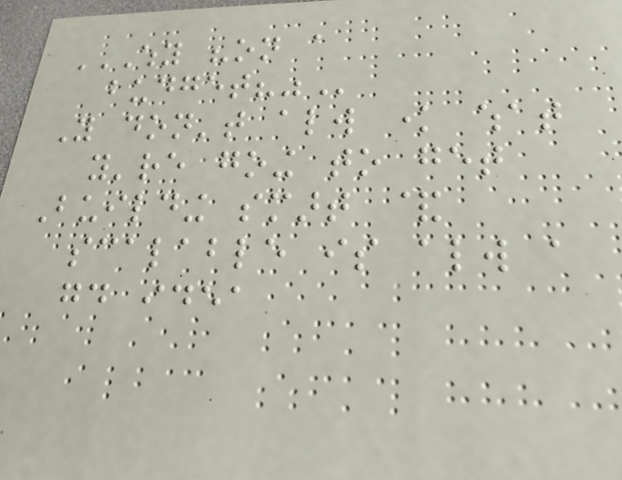WHY "ON A
BUDGET?"
You don't always know what
you're going to get
Building smart &
scalable is always a
good idea
